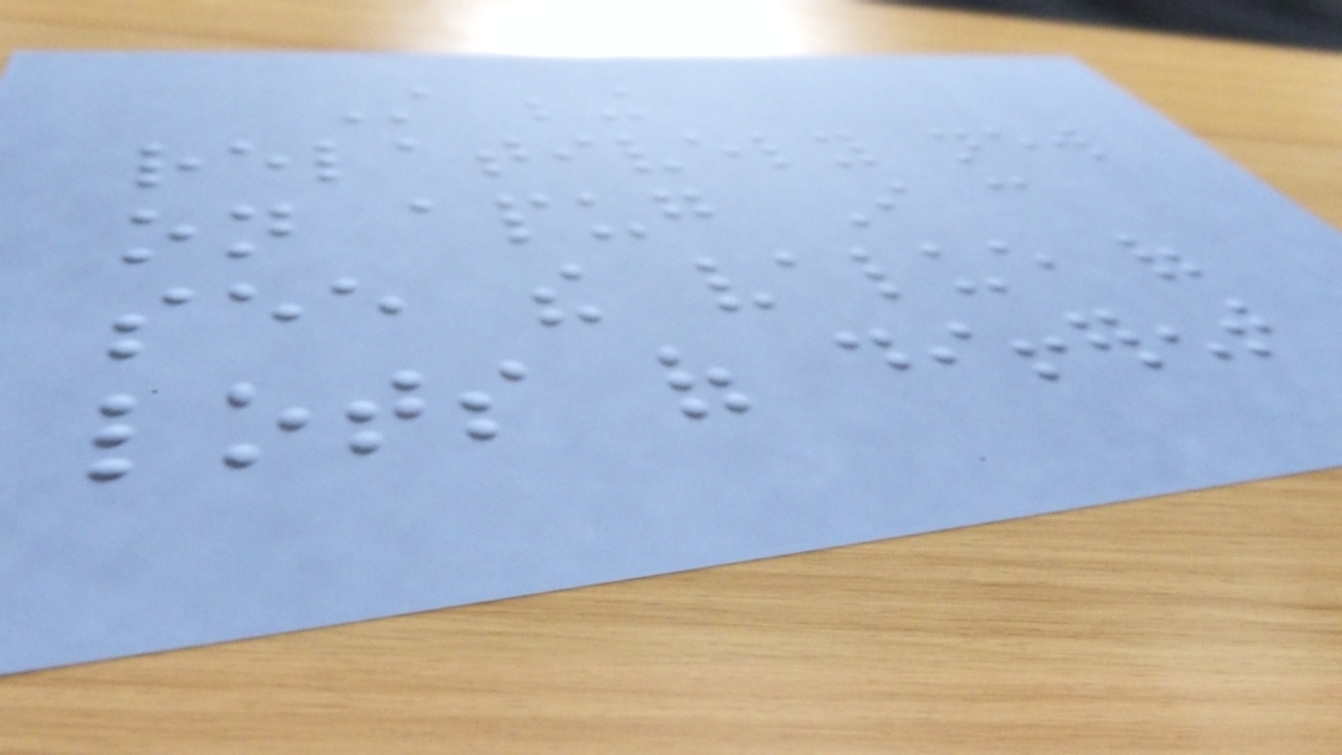Still being
relatively new
on apug I can
see the value of
lots of different
